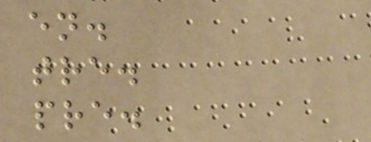en.
tre.
pre.
